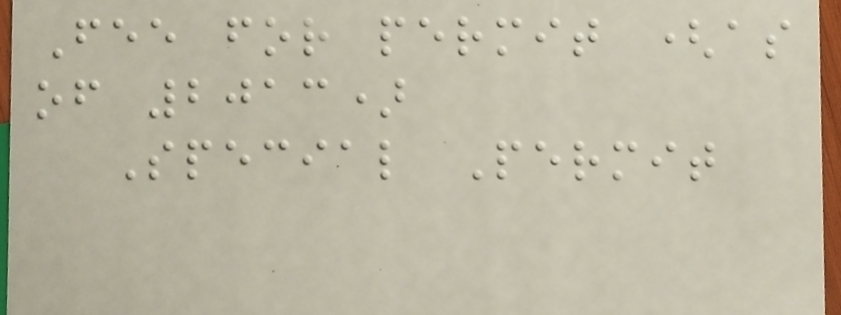Fee for permit (as
of 2013)
Special Permit
